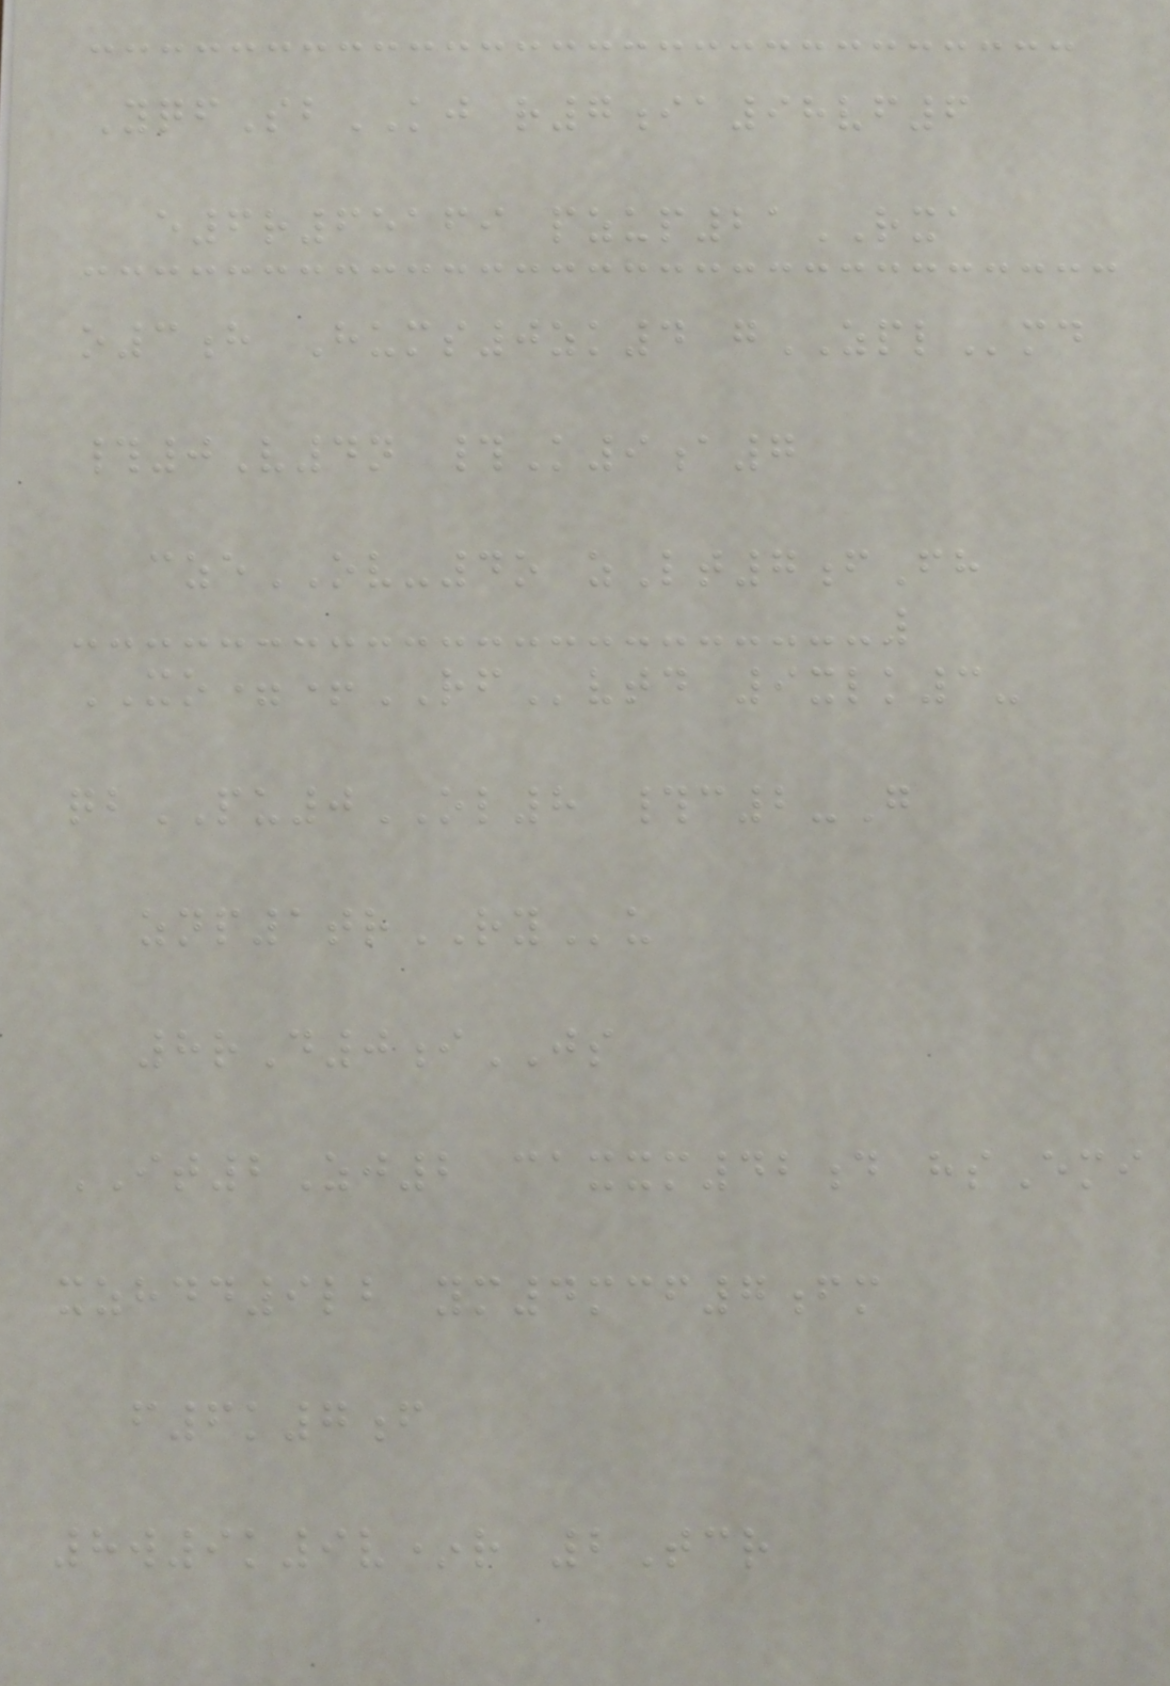YqfSbKJ r7ia98vf6
e6r65169 pzup21RXA
o3h Hums0zk4 gZPLmd
#0V4n #K9a7
czeOV-4o zLt7fFh
XO=+RFvtd 9xlk3-
qbPU0OL8 #c2-G
znp1trRYu
8rD0iJS
IT2Zj2 caxxm42d hsEmi
xzhdd9lb ym4mcf7fm
f6k7f
8w9k9v*r 2Tcr
